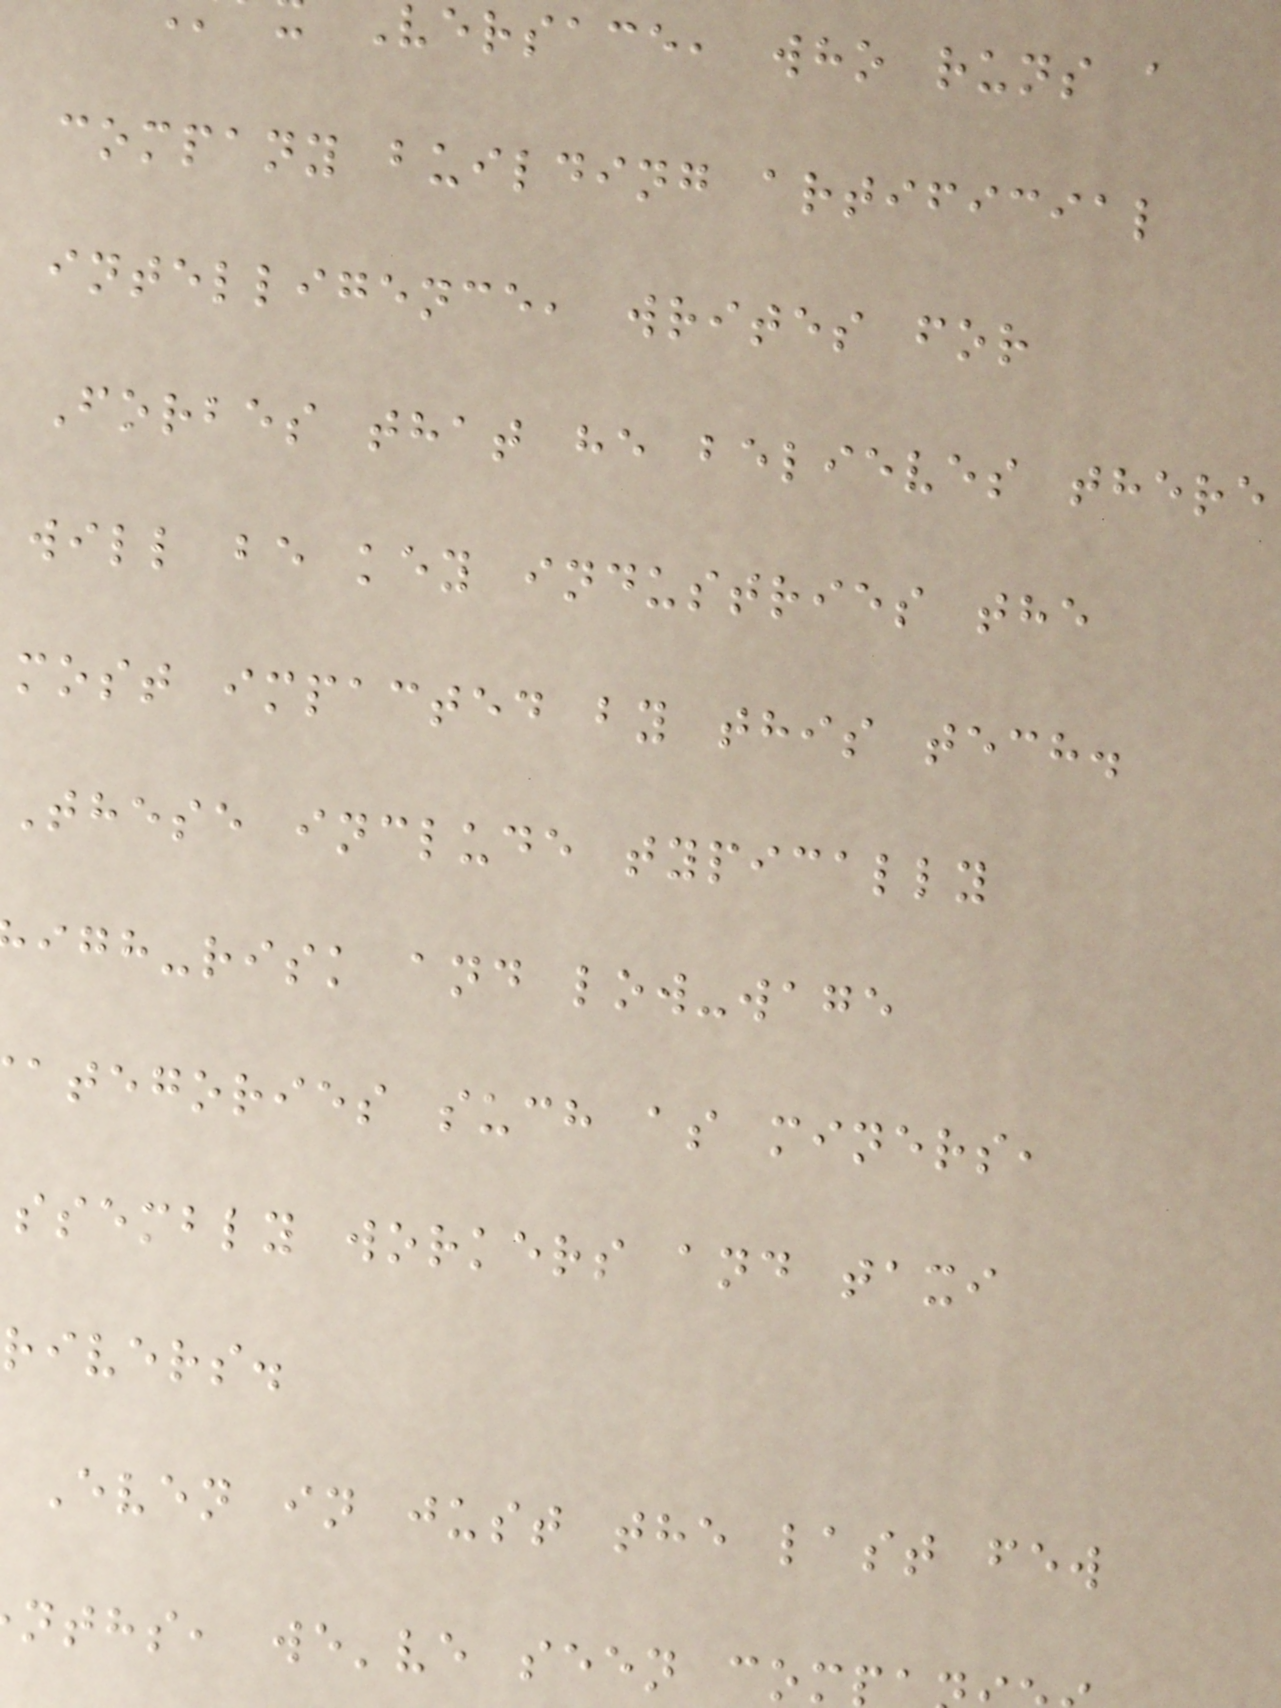versace, who runs a
company building artificial
intelligence, writes for
Forbes that he believes there
will be key industries the
most impacted by this tech.
These include typically
igh-risk and low-wage
ategories such as miners,
ssembly workers and taxi
rivers.
Even in just the last few
nths, we've seen com
